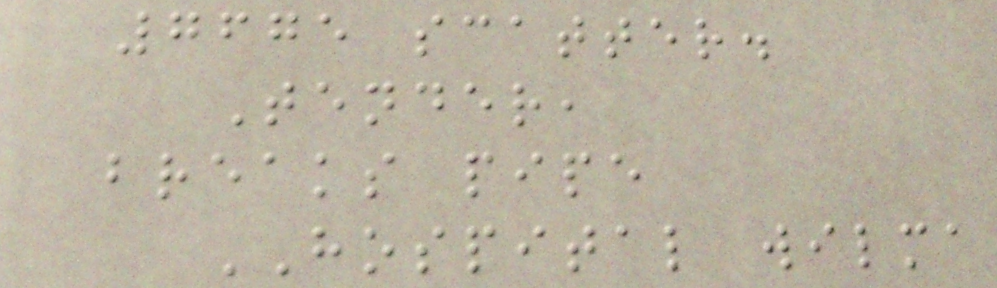7675 scatter.
Tender,
breaks pipe
HOSPITAL wilma
